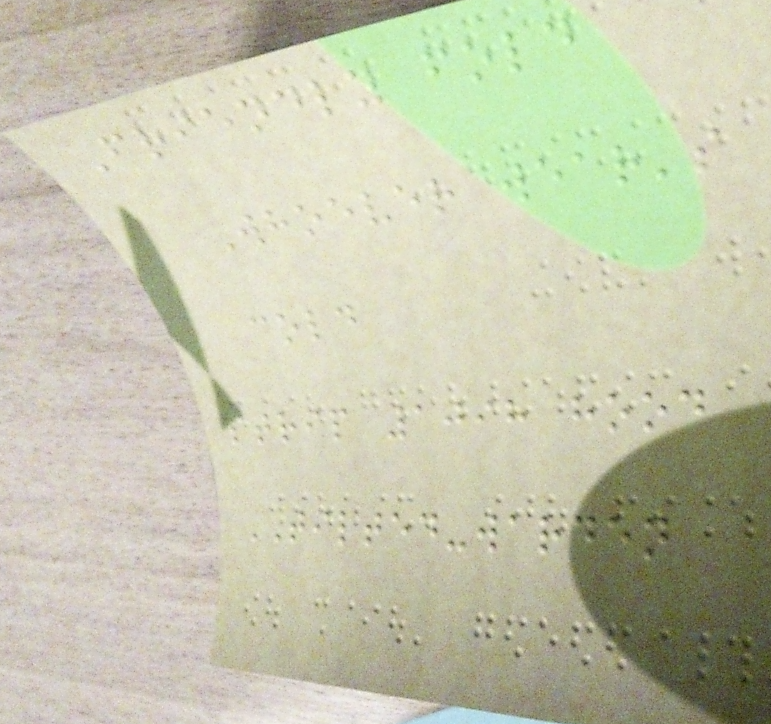Friendly fold
Whoever wear's
cold
strip 1098 hood
TILTED-warden
